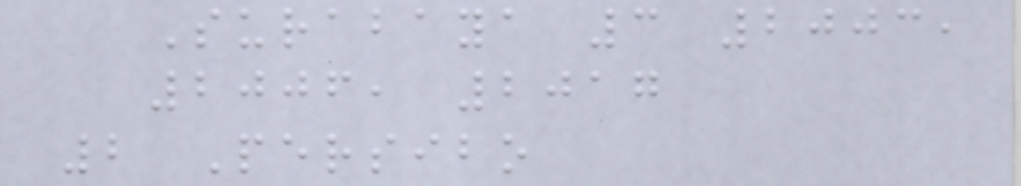Surabaya 3 2003,
2006, 2017
2 Persibo
